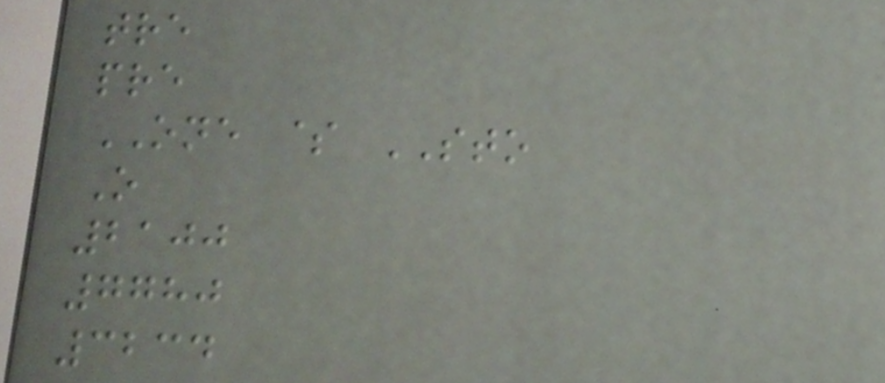tre
pre
ONE $ STO
O
2100
7780
3234
